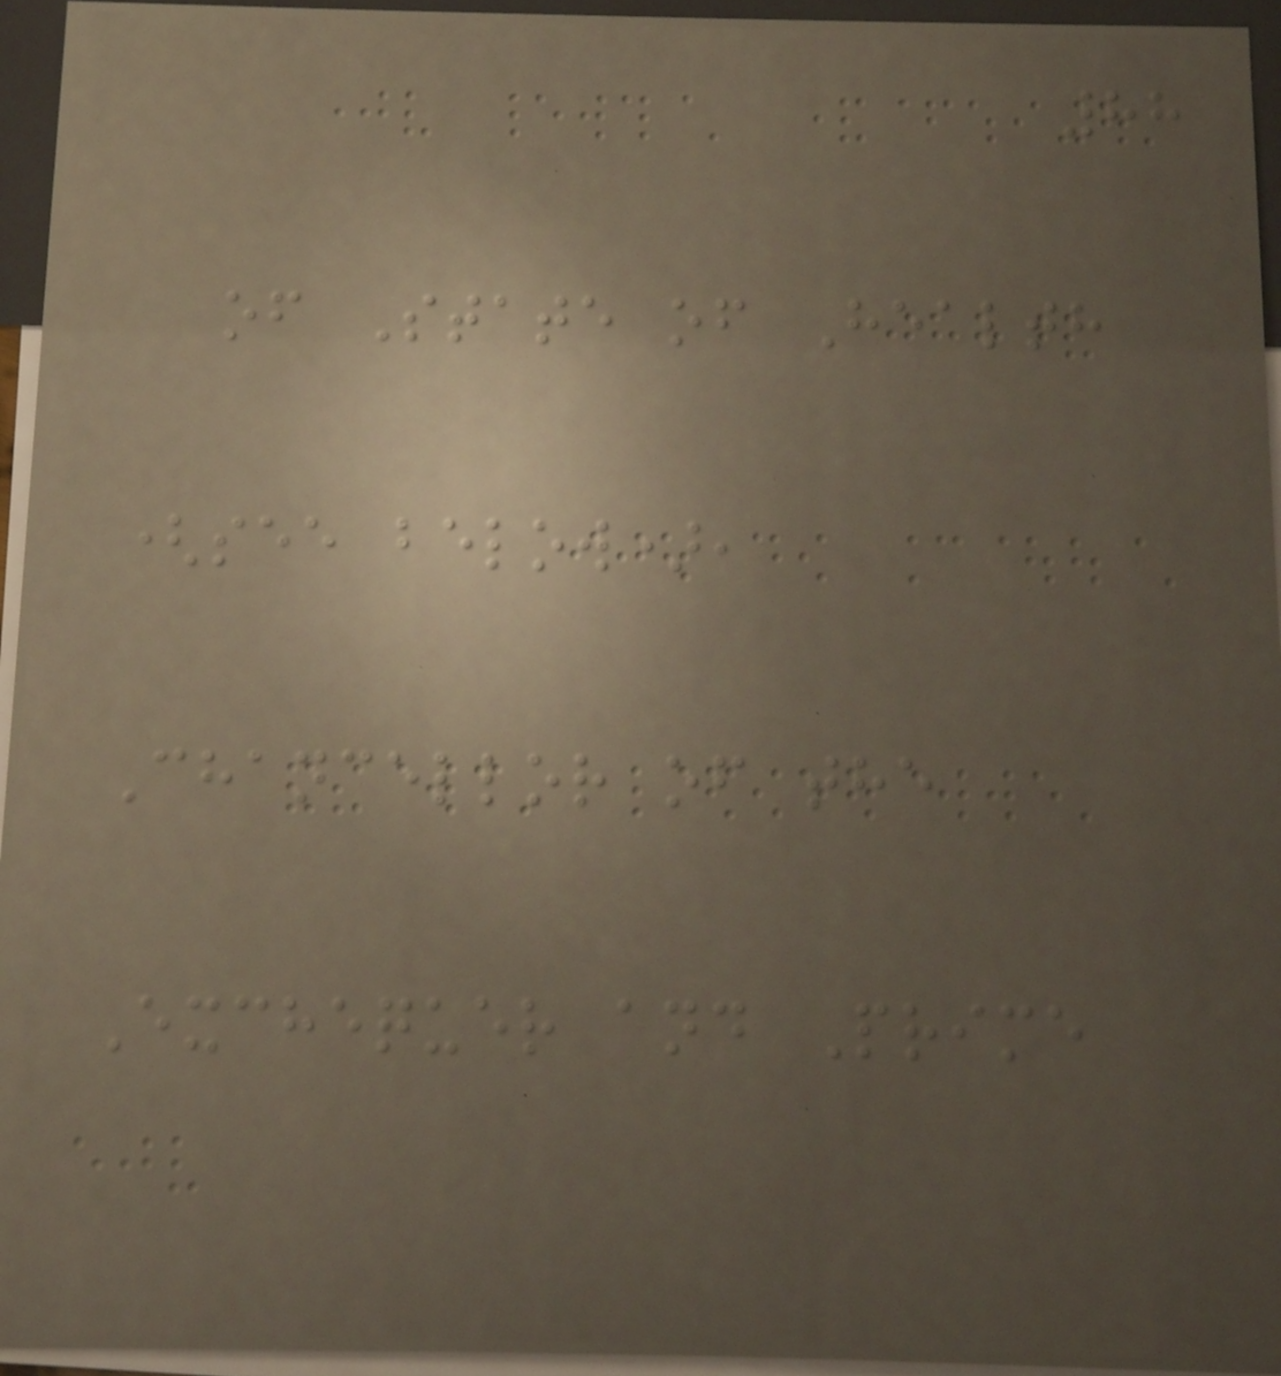88
of State of Health
(see below),
Chancellor of the
Exchequer and Prime
